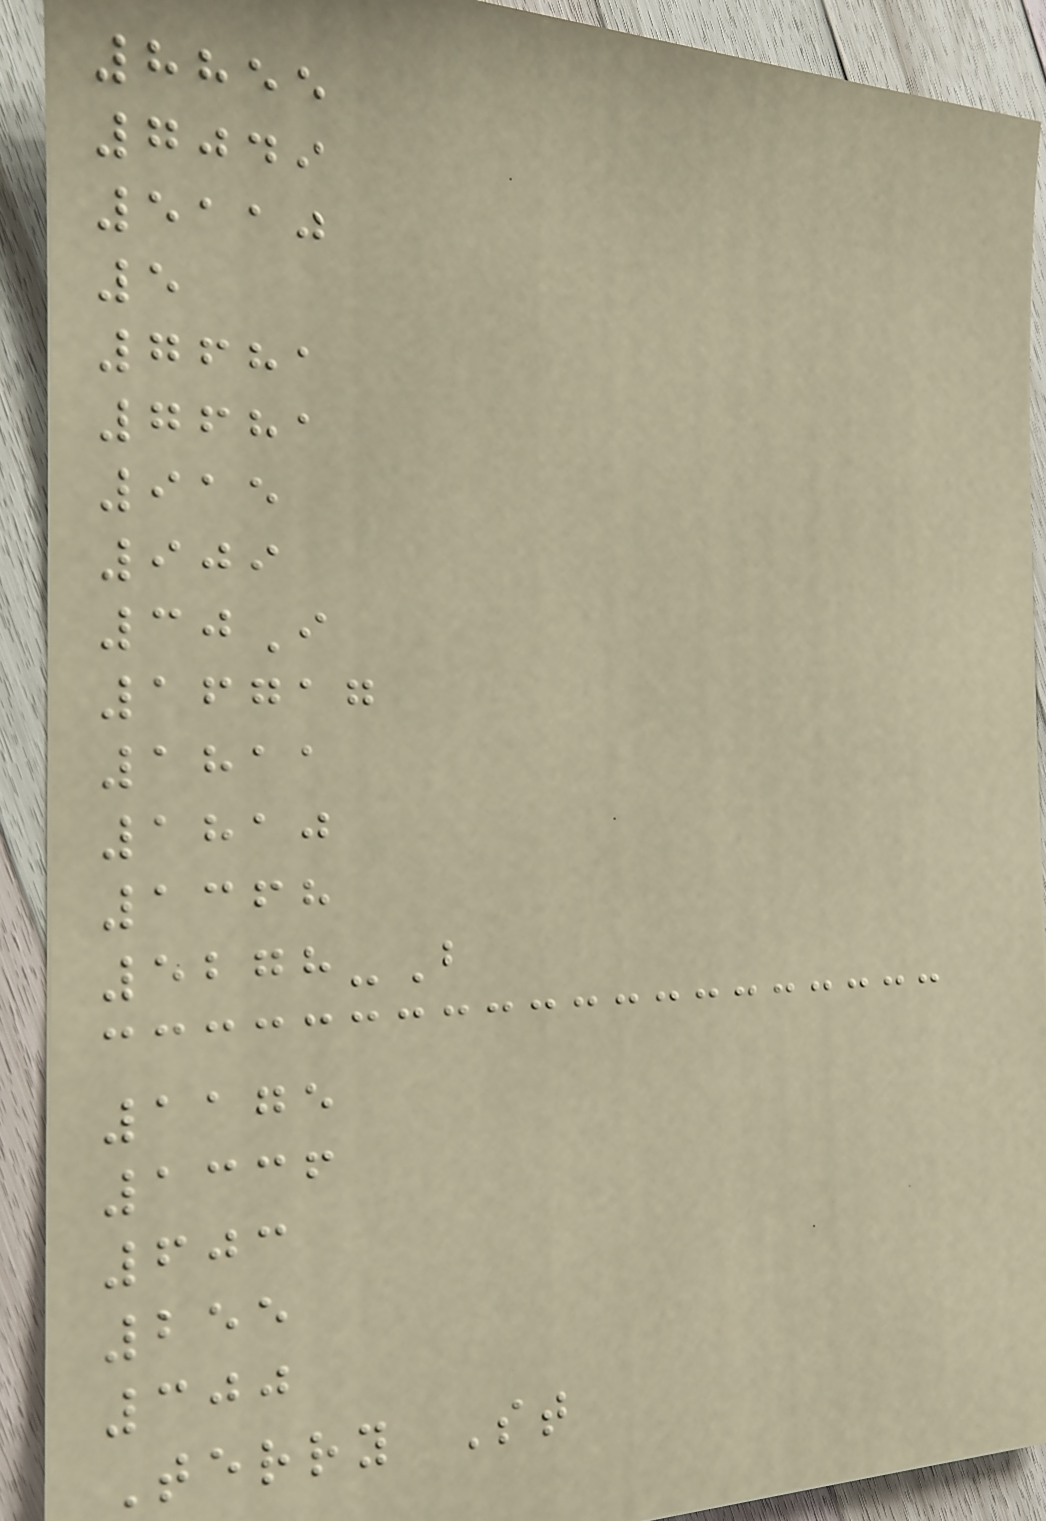8855
7049
5110
5
7681
7681
915
909
30I
16717
1811
1810
1368
5278-B
1175
1336
603
255
300
Terry St
